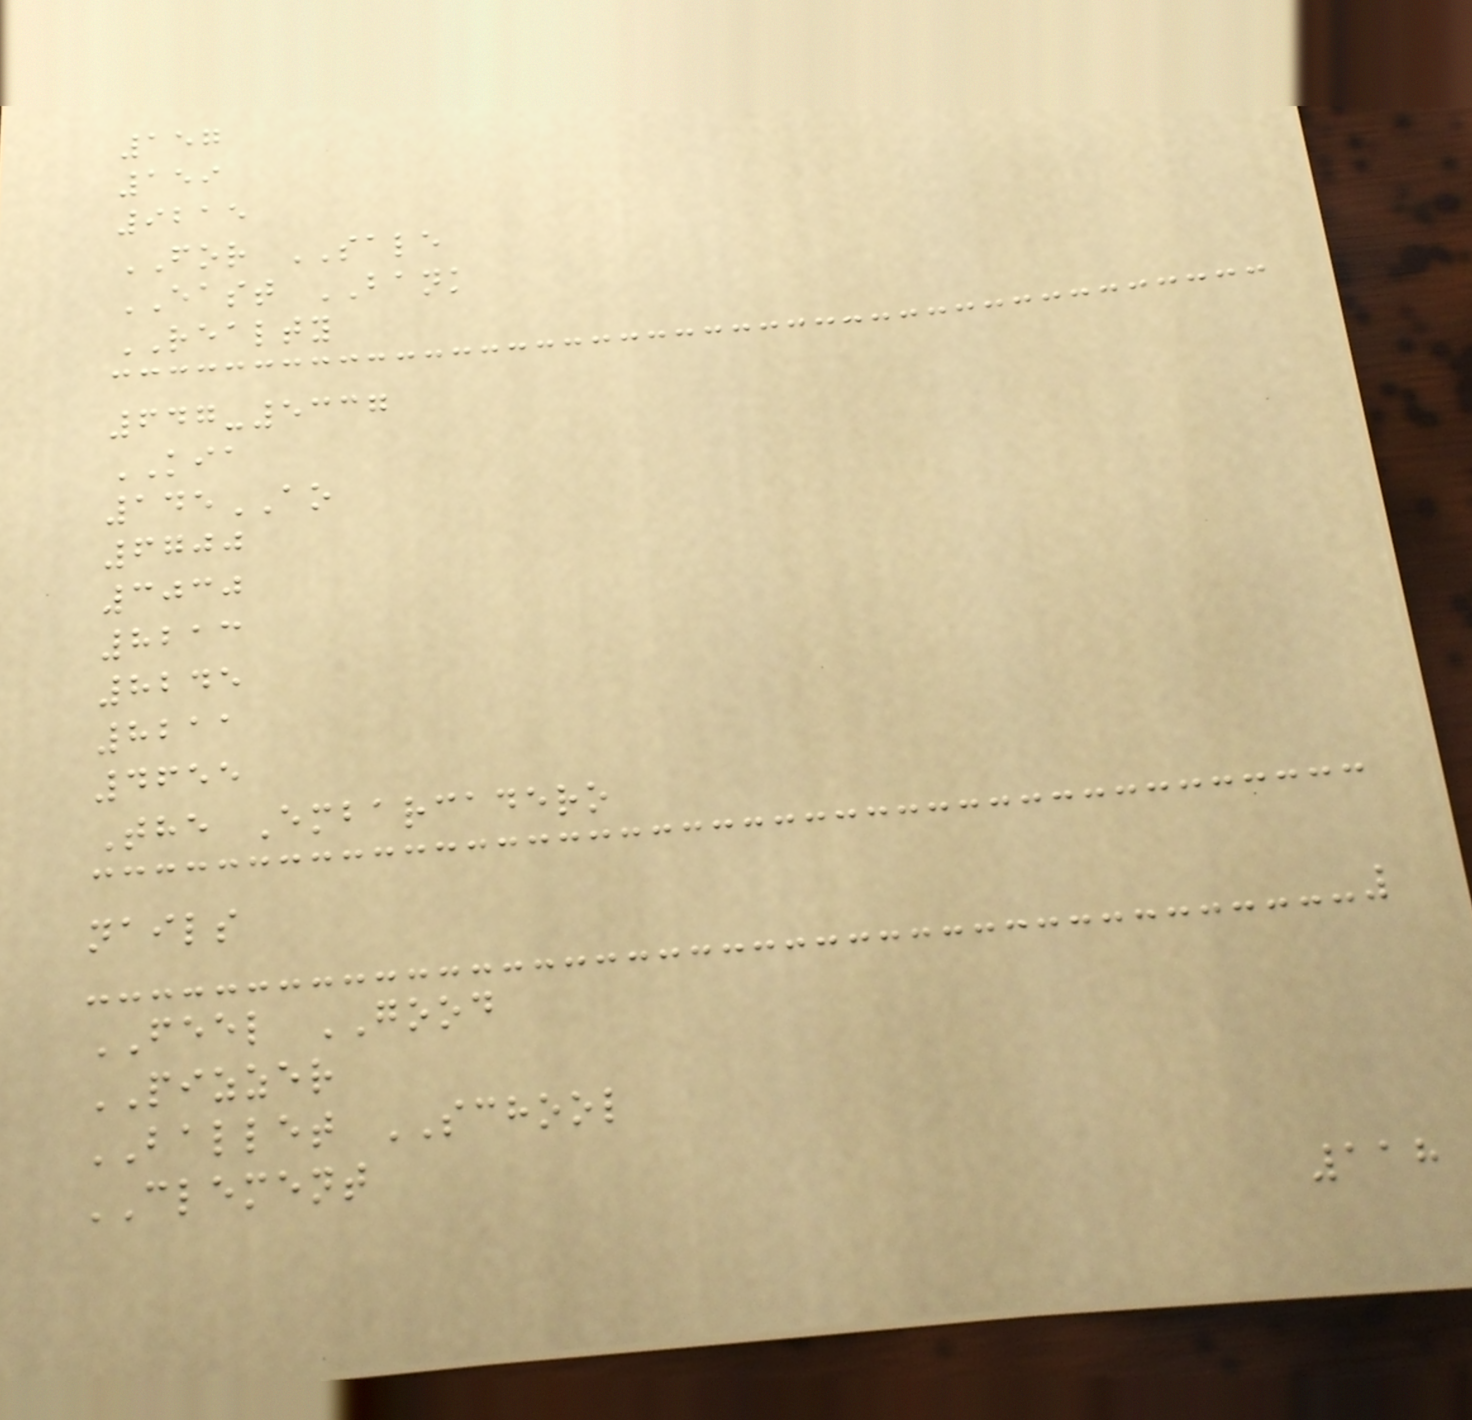157
159
9215
FOR SALE
EAST BANK
REALTY
647-5337
KIA
145AO
6700
3030
8213
8245
8211
4655
The Embarcadero
nails
FEEL GOOD
PIZZER
BALLET SCHOOL
CLEMENT
118
